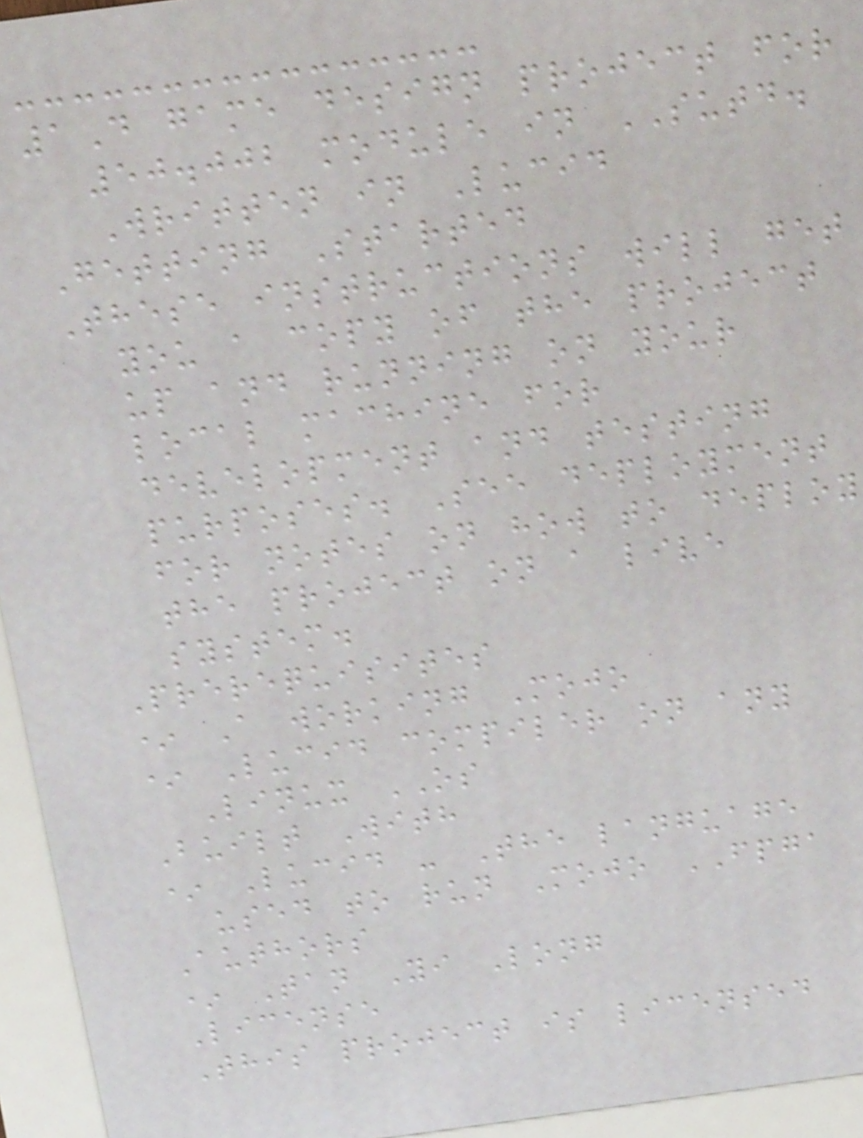1D game design project for
50.002 module in SUTD.
Written in Lucid
Getting Started
These instructions will get
you a copy of the project
up and running on your
local machine for
development and testing
purposes. See deployment
for notes on how to deploy
the project on a live
system.
Prerequisites
* A working Mojo
* Lucid compiler on any
Linux OS
Built With
* Lucid - The language
used to run Mojo FPGA
Authors
* Tan Yi Long
License
This project is licensed
